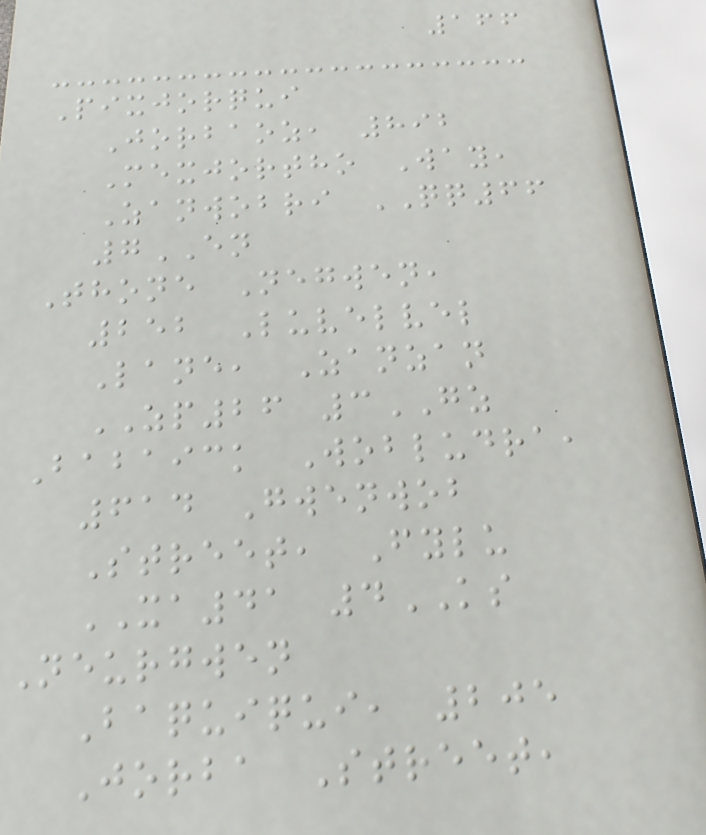166
Pixjorqui
Jorbaoz, 892
Mexjortho Way,
Zanwobri QQ66
7EN
Thone Negwen,
252 Luvelvel
Lane, Zanzan
ZP26 3GZ
Babaick Wobludra,
614 Gwenwob
Street, Fylu
XA41 4KS
Neurgwen
Baquiqui, 205
Jorba Street,
